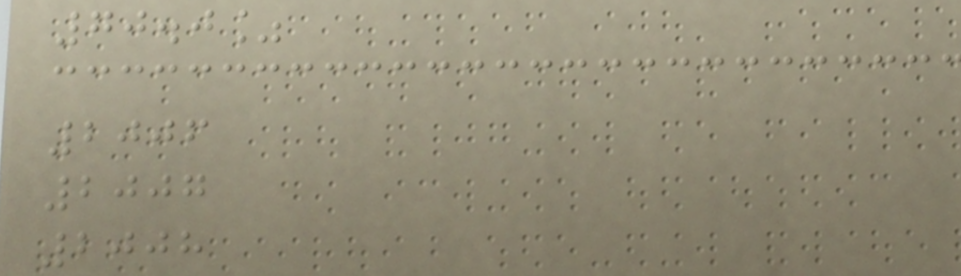70.0%
2006
2007
2008
